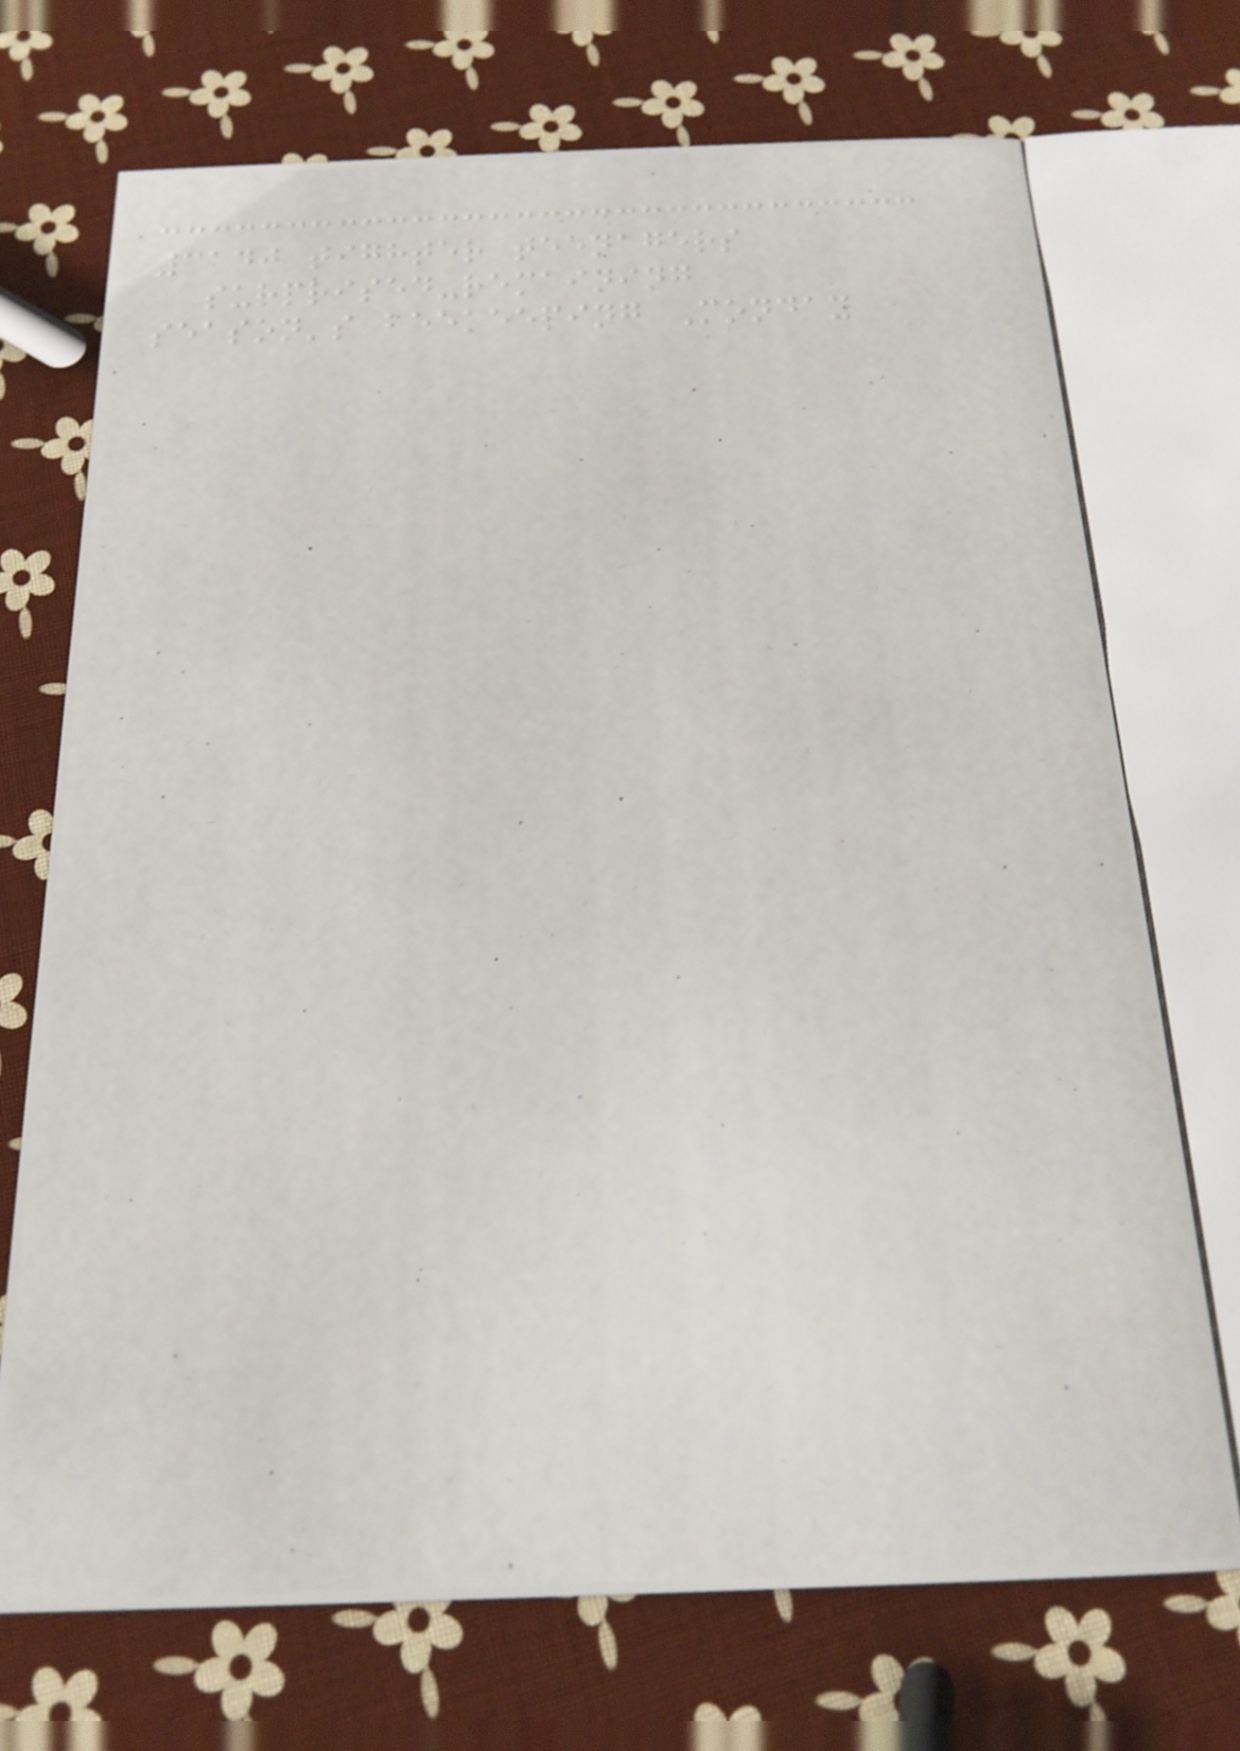3140 tighter teenagers
surprised-remaining
season's beekeeping Monday
